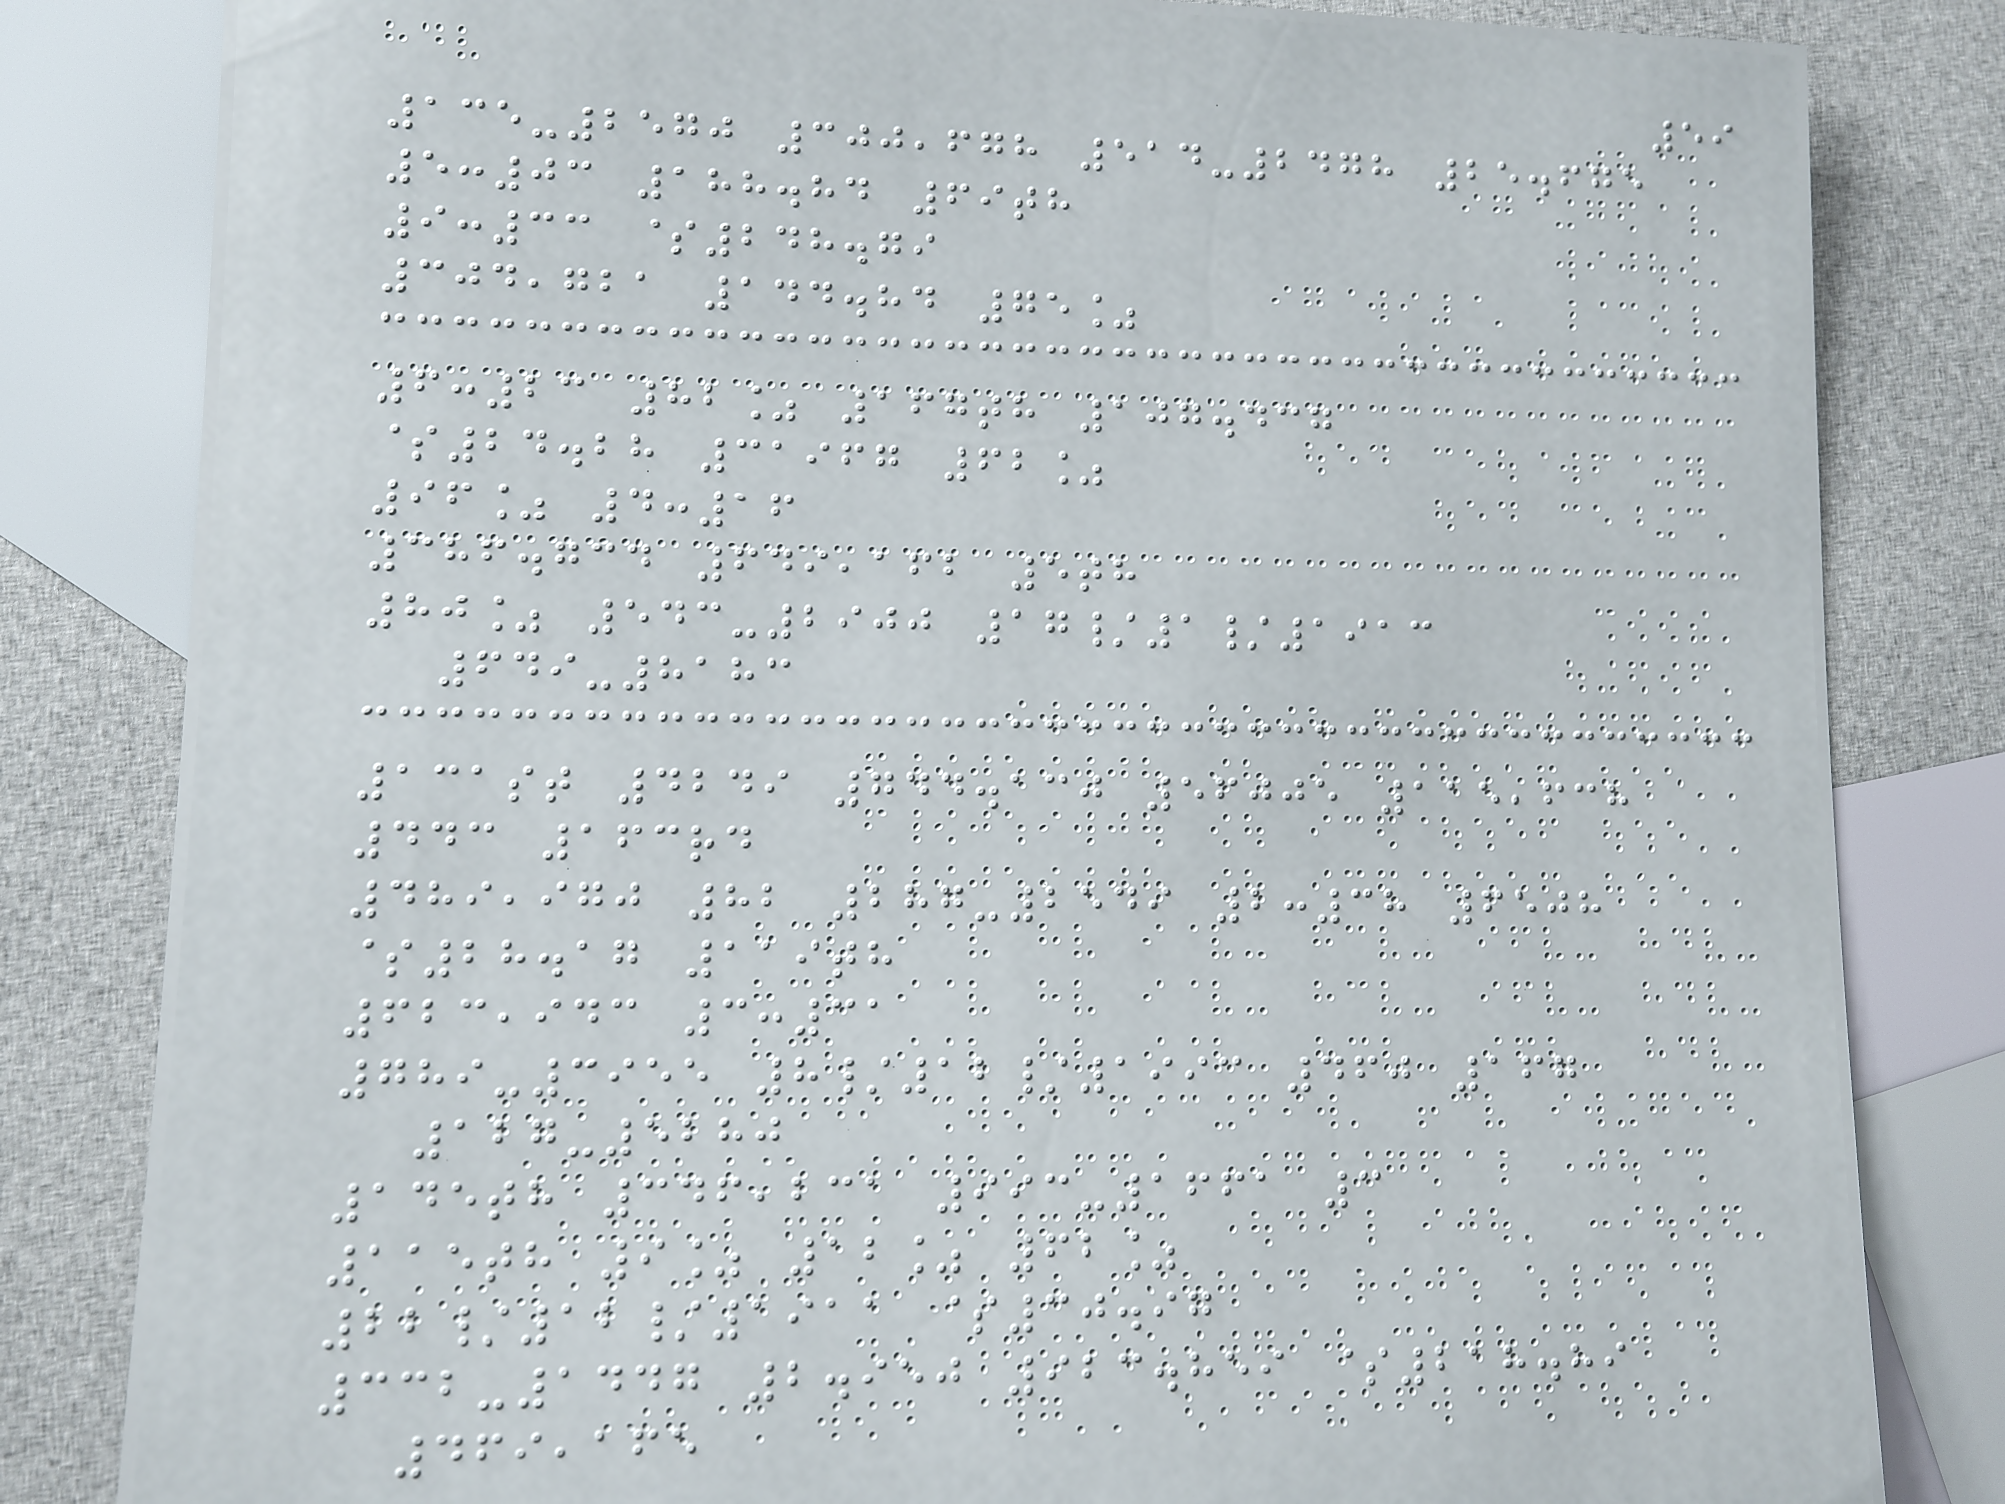59
135-2570 300,678 514-2478 25.675
5:03 188.84 69th
9:33 $248.79
304,721 144.84 75%
6:23 82% 167th 107.437
$24.28 31967 62%
96% 4:16
386.734 649,162 5th
80% 543-2900 17/1/1913
649-8183
131st 4249 744.130 56005 115,638
443 163rd
489,970 82 287-2549 2:38 6508
$28.17 119th
623,943 3:31
789-3955 8/12/1993 460 167
127-5280
145th 346,231 993-1661 3
115th 9% 12% 62%
22/12/1911 $30.97
332-1447 2.950 923.859 $218.89
469,165
